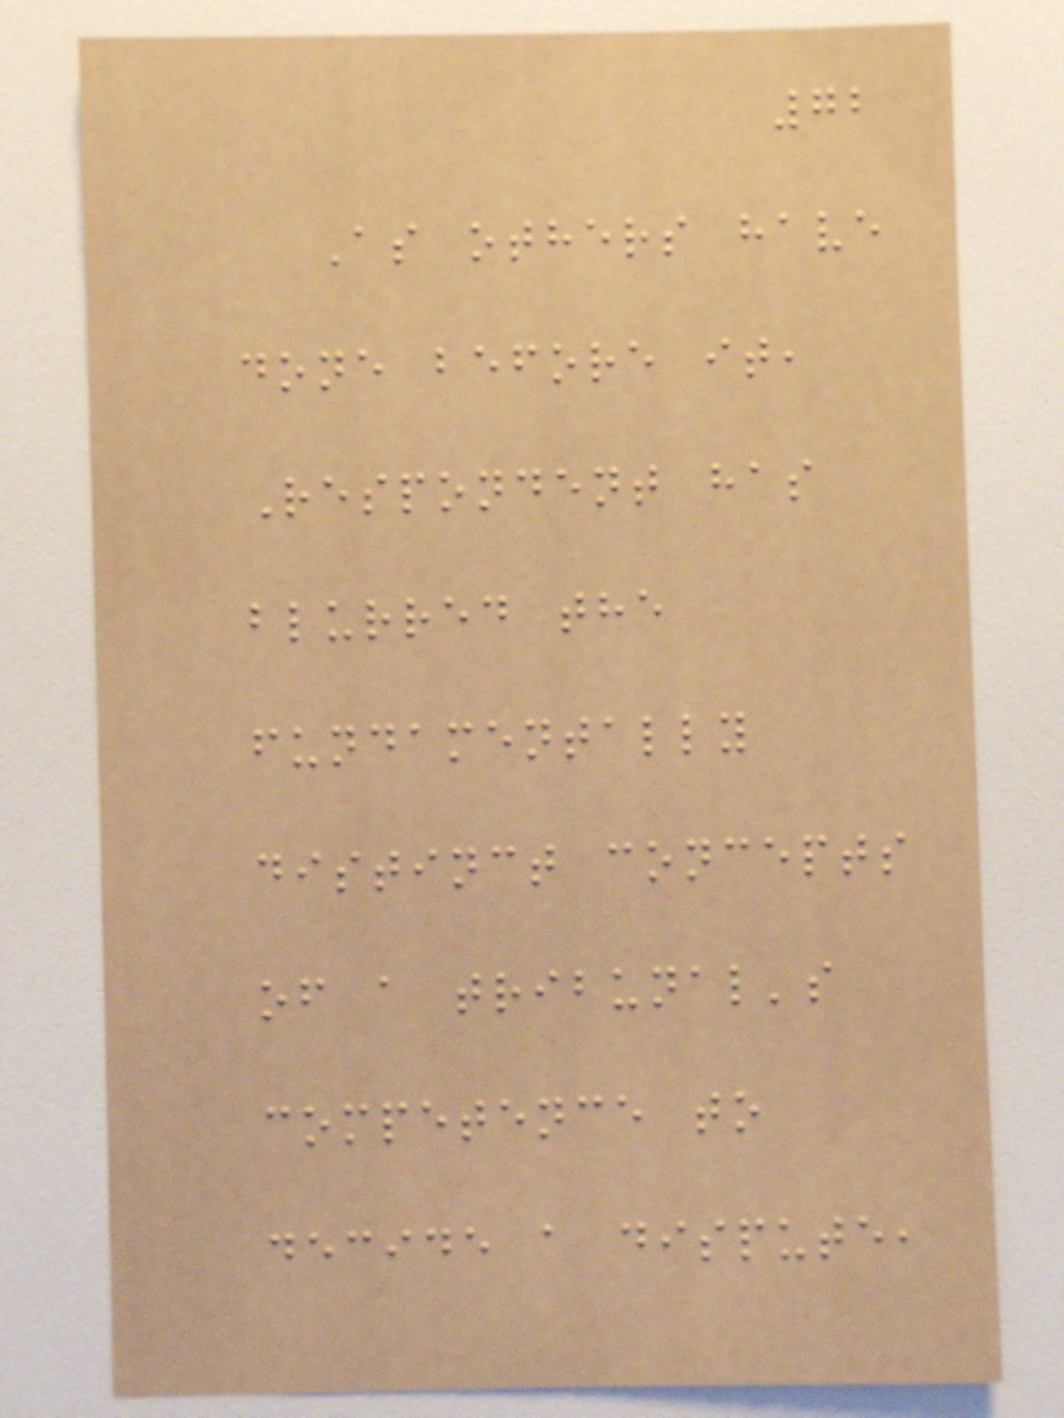72
As others have
done before it,
Respondent has
blurred the
fundamentally
distinct concepts
of a tribunal's
competence to
decide a dispute,
